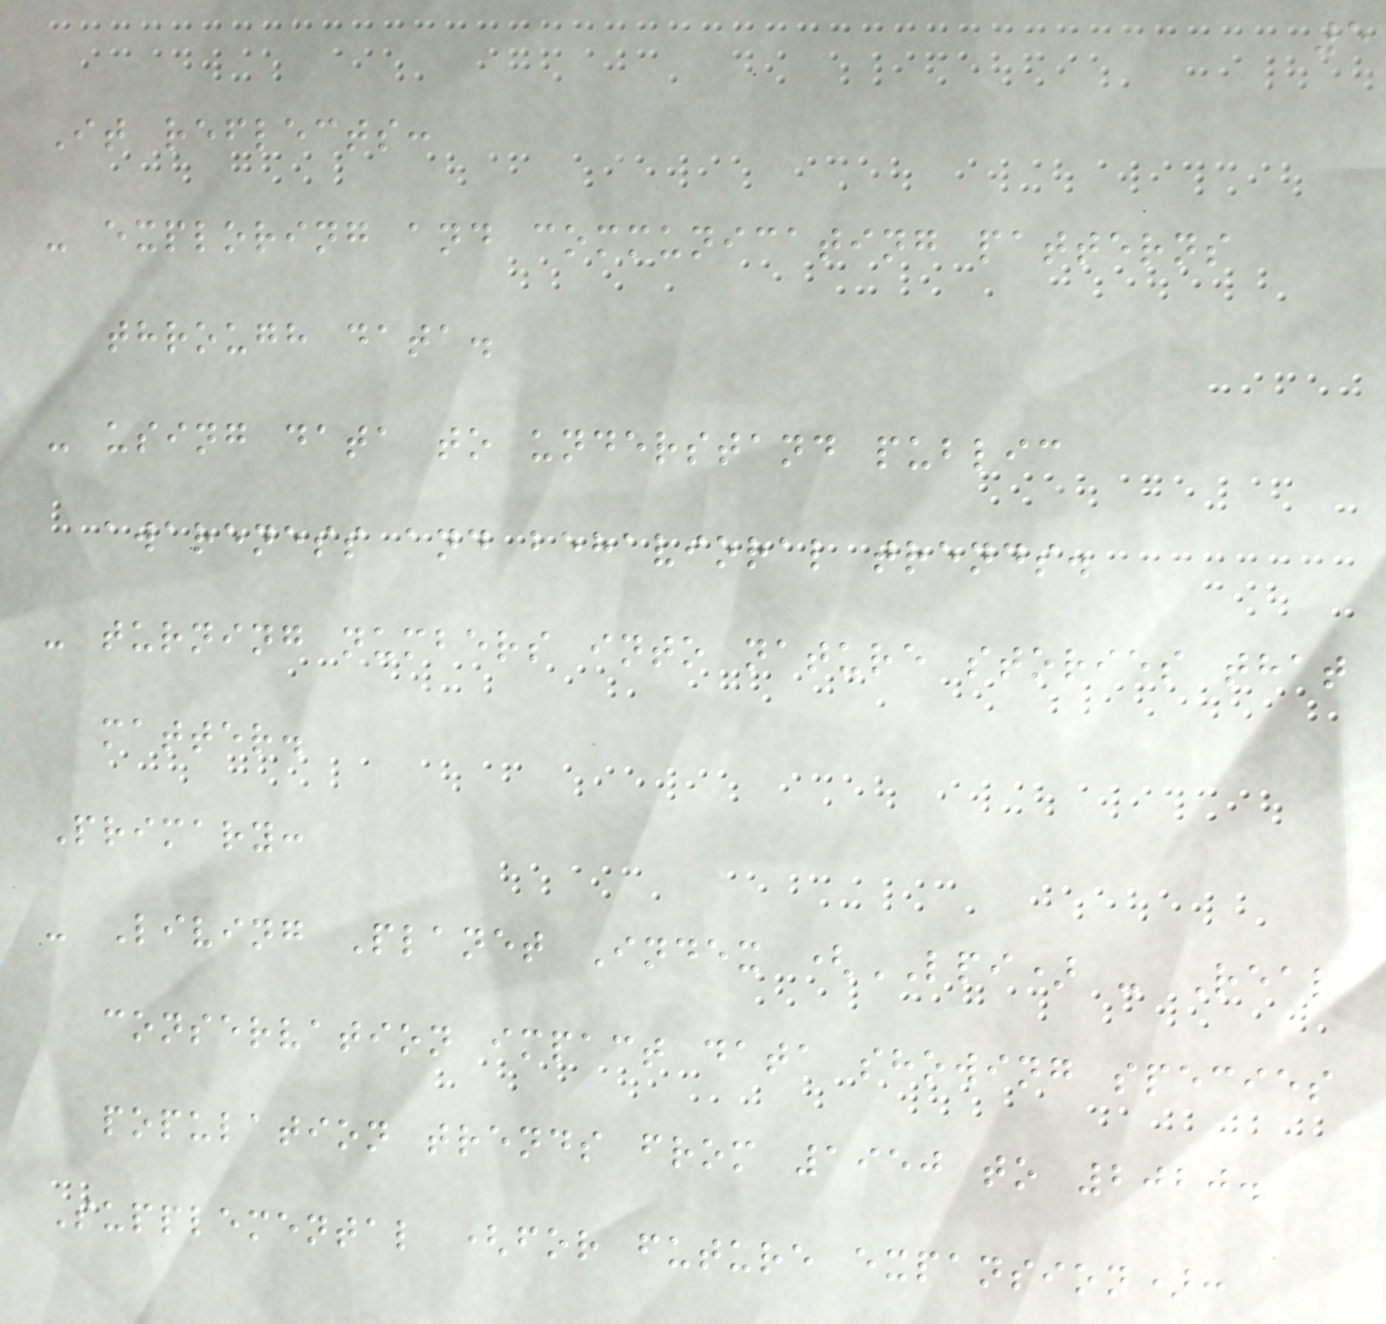5
It reflects:
- exploring and communicating patterns
through data.
- using data to understand public
awareness and behavioral trends.
- turning numbers into nature stories that
matter.
Primary:
- Living Planet Index (LPI) - Real
conservation impact data showing species
population trends from 1950 to 2020.
Supplemental (for future expansion):
